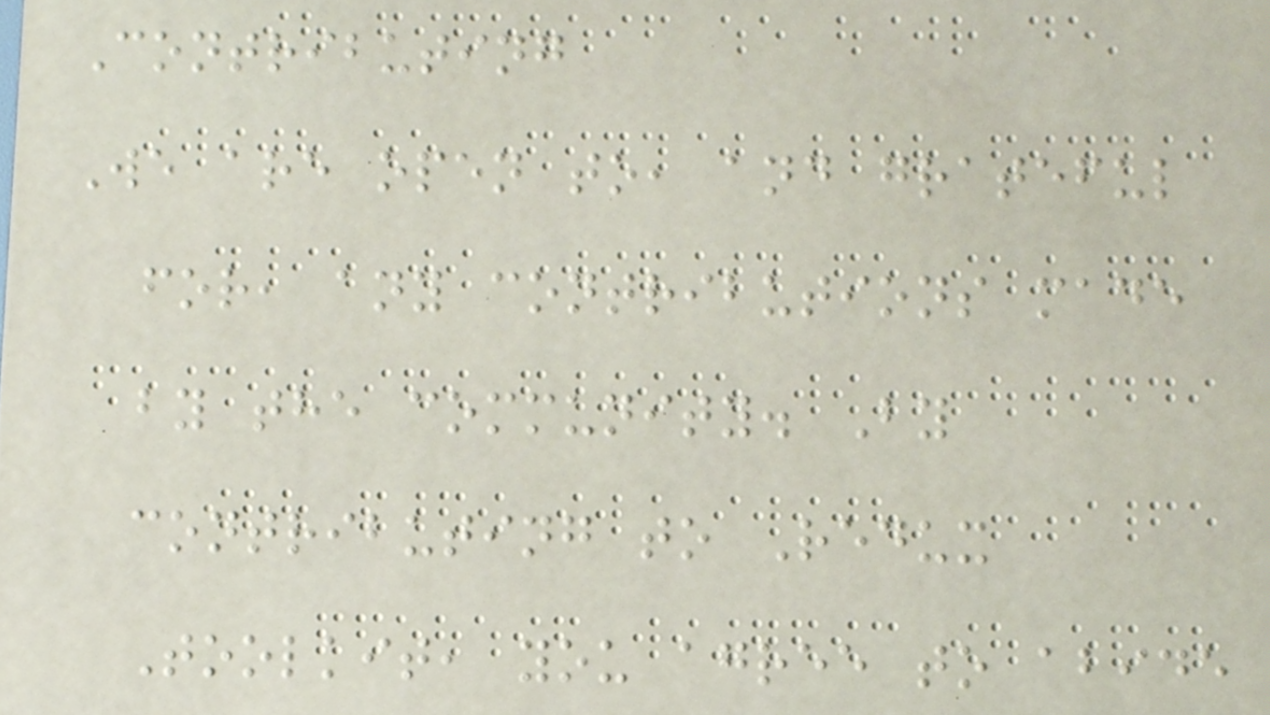Contributing
We are open to, and grateful
for, any contributions made
by the community. By
contributing to Redux
Toolkit, you agree to abide
